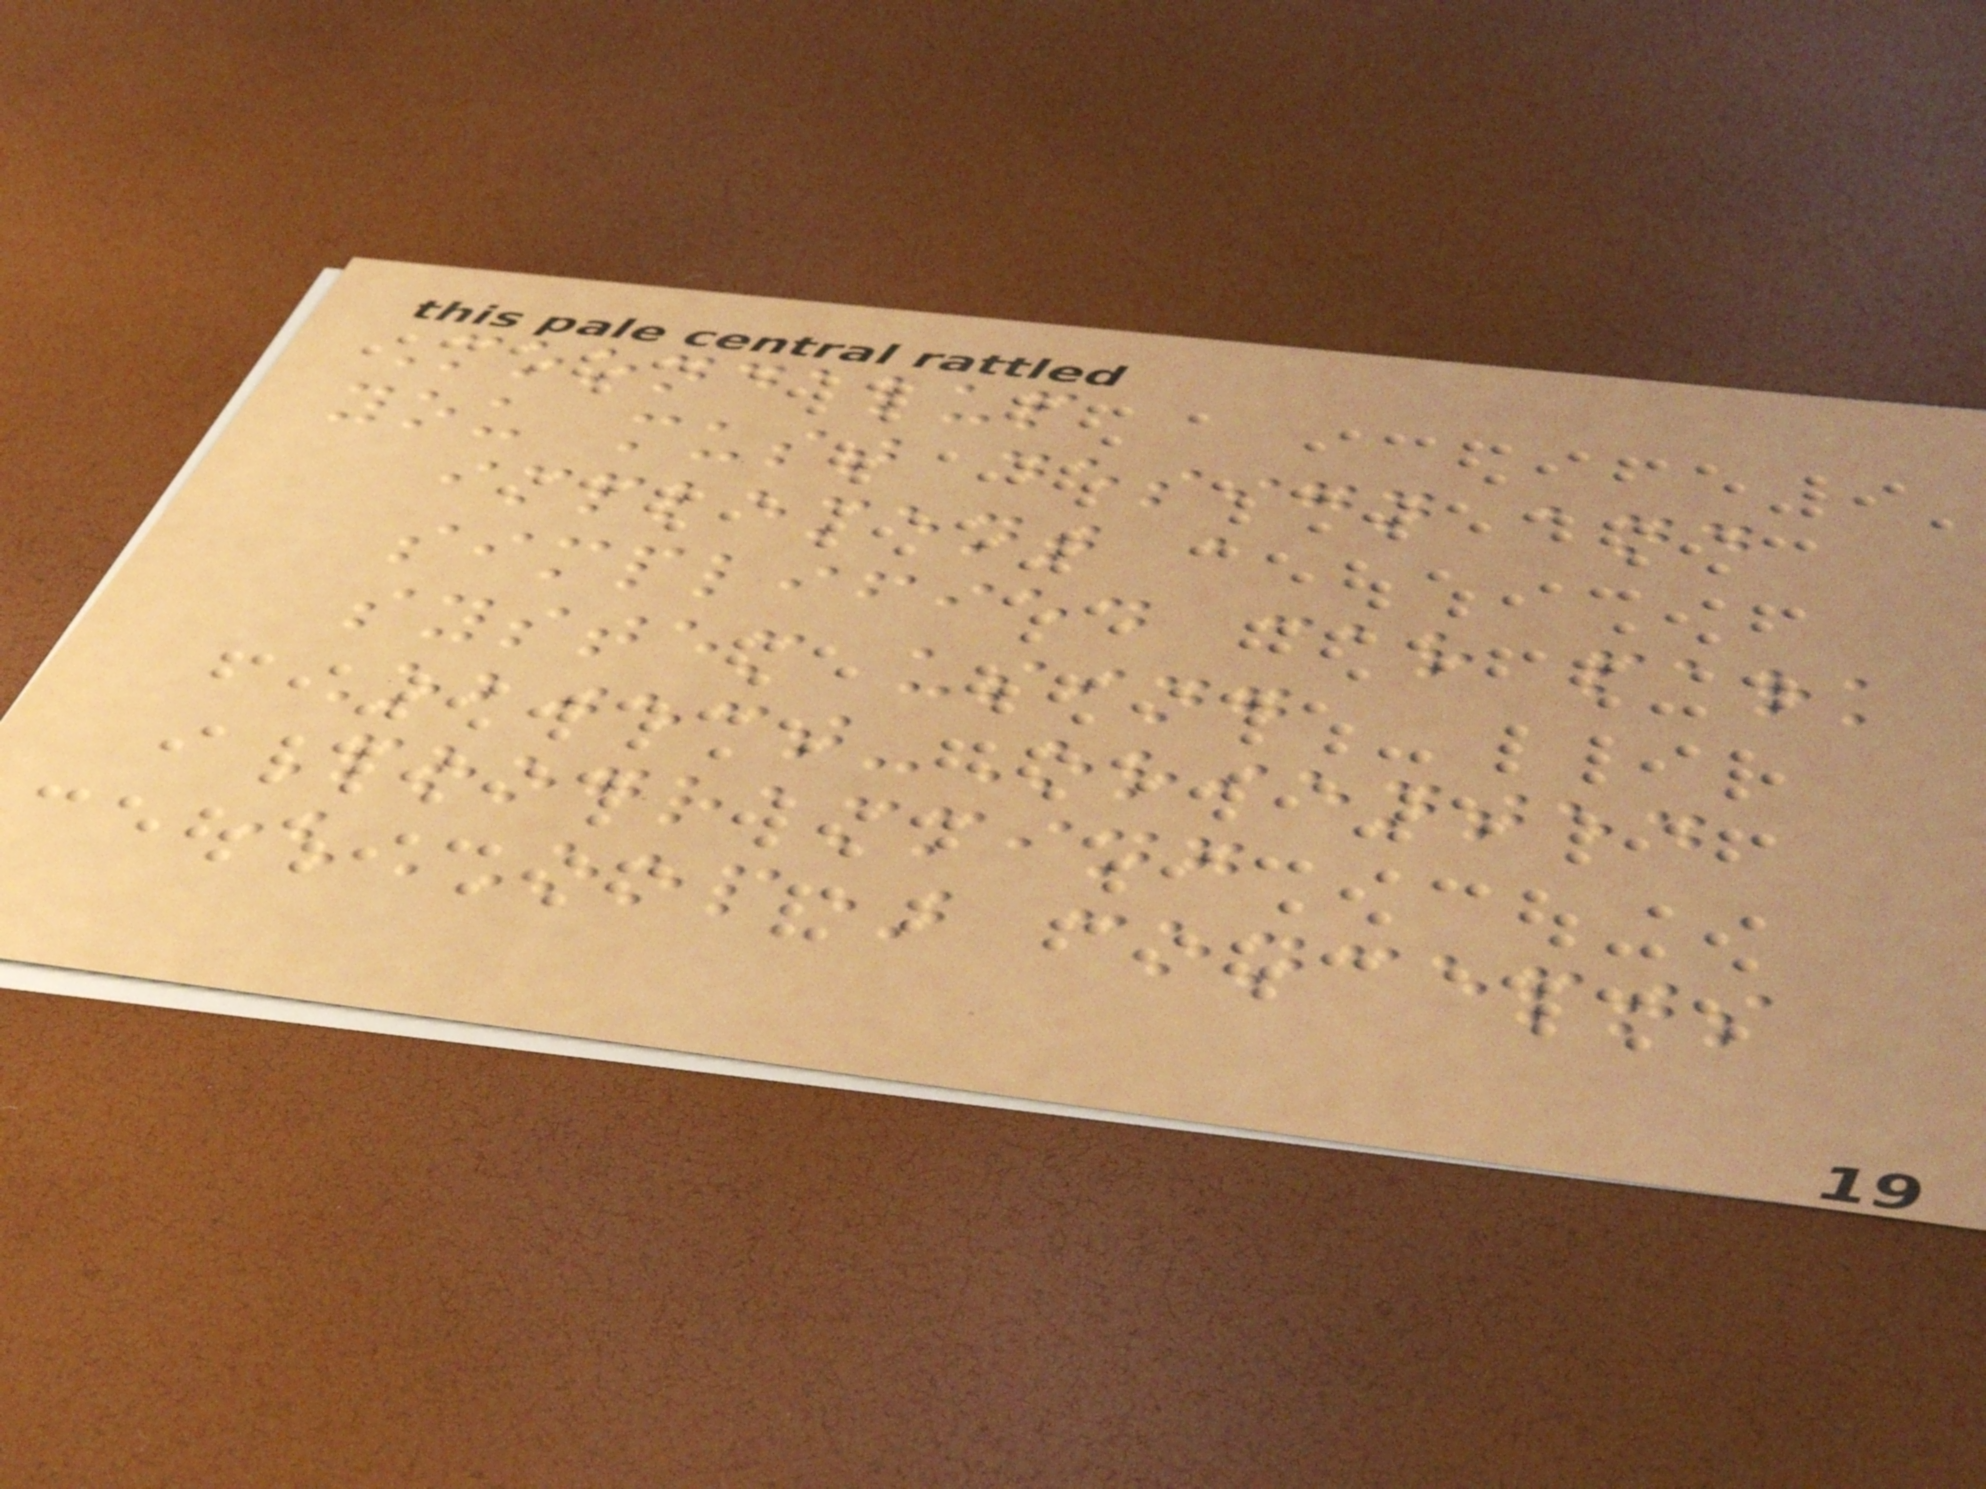Moondalup
you must design and
implement a
simplified car park
system using
Object-Oriented
Programming
(OOP) concepts
